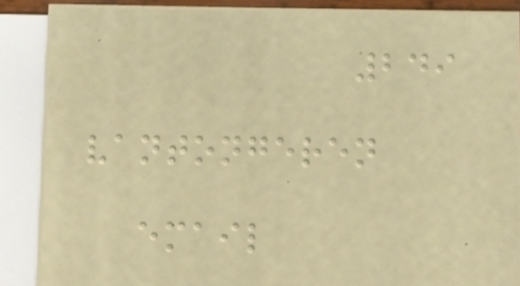249
vantongeren
email
